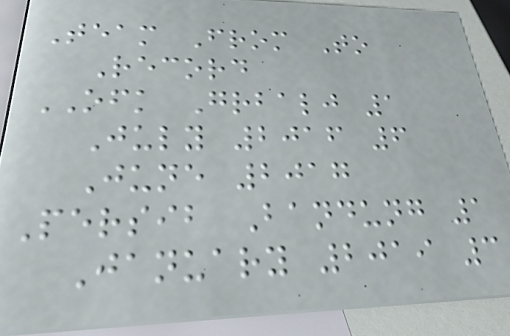Team From To
Record
OFK Grbalj 1
July 2016 6
June 2017
Persib Bandung 1
January 2019 3
